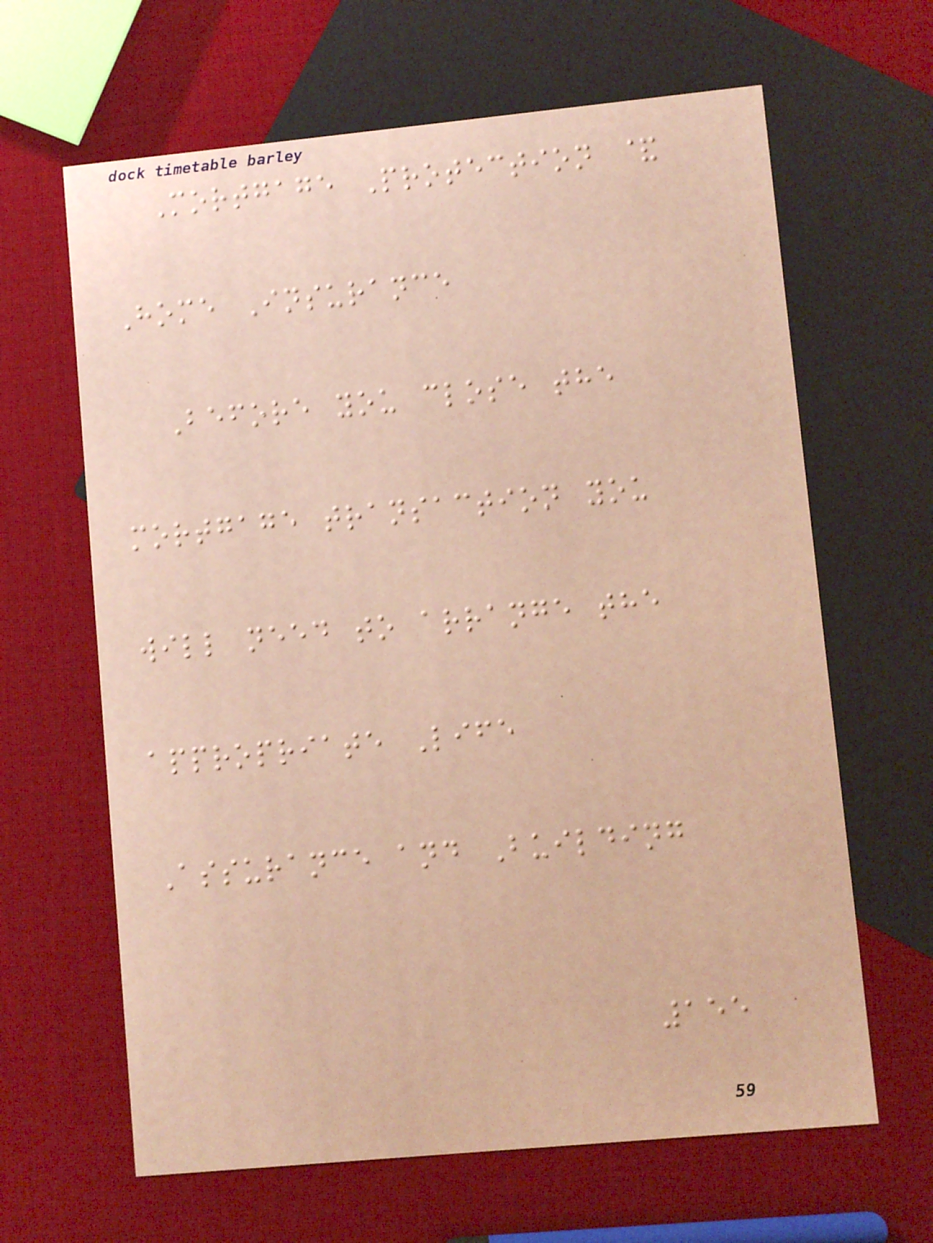Mortgage Protection &
Home Insurance
Before you close the
mortgage transaction you
will need to arrange the
appropriate Life
Assurance and Building
155
